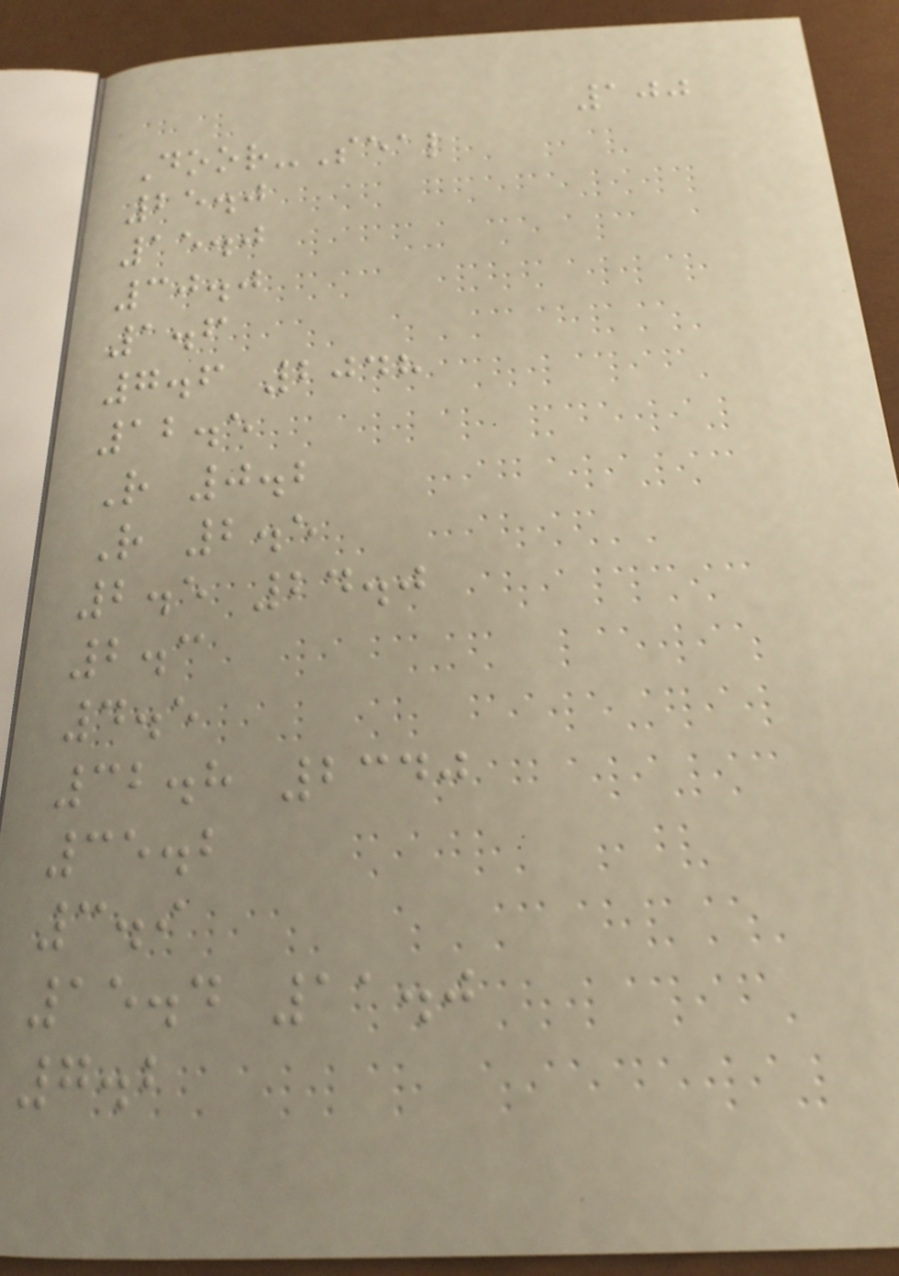100
Door-Seal
25.0
15.0
30.0
1.6
7.6 2048
12.5
R 0.2
R 2.5
2.5 24.0
2.3
4.5
32.8 2340
35.2
3.9
15.4 11.0
7.2
